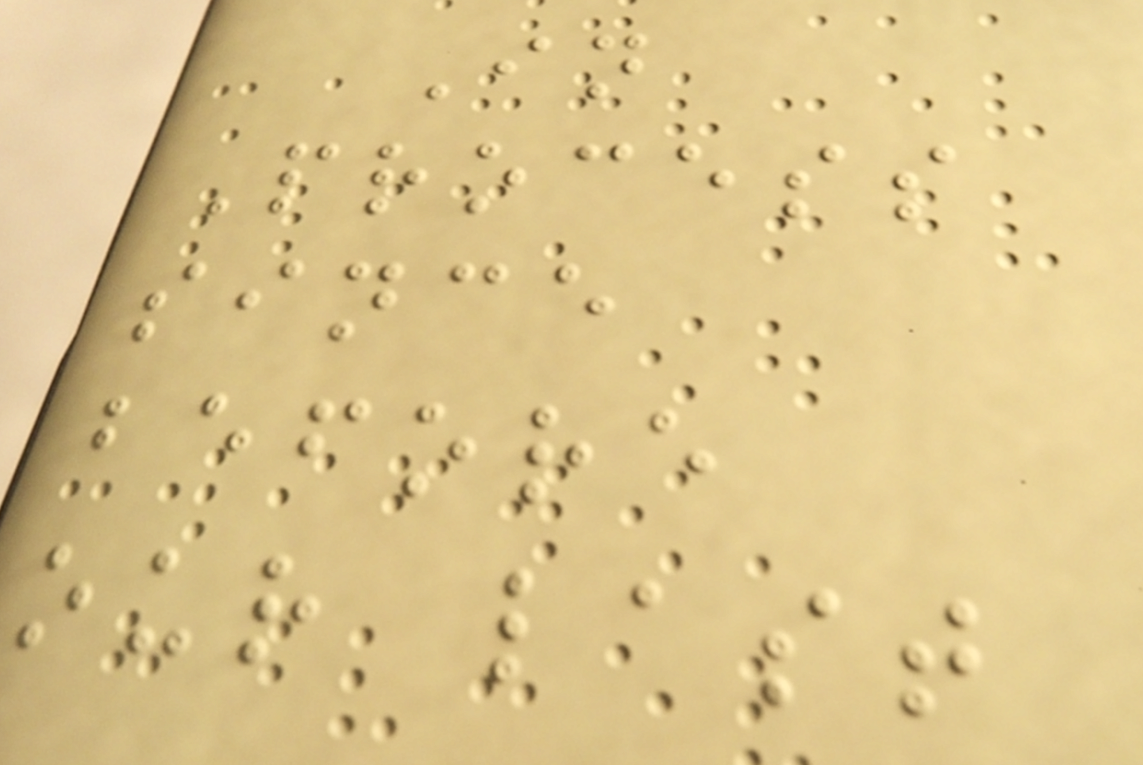In
Process
since
before
our last
